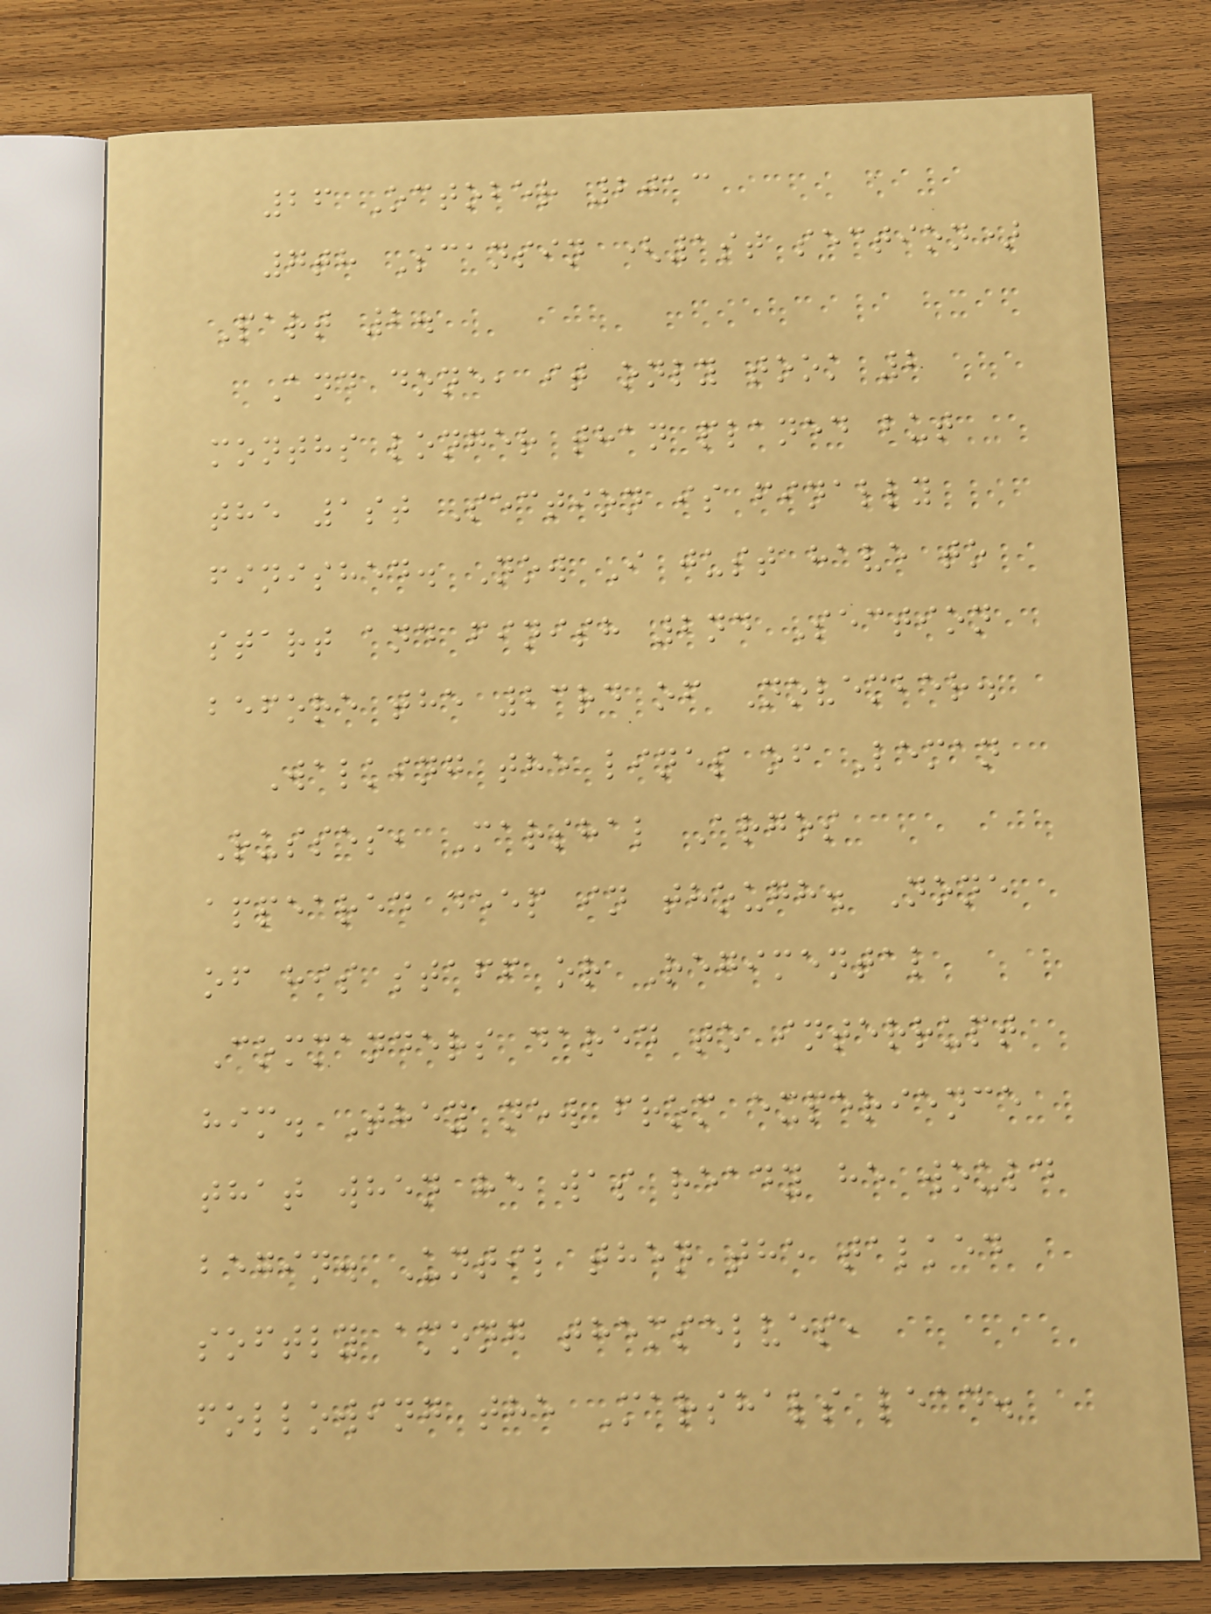26 October 2013
7th Scansin (1st section)
Part 2.
And done, it only took 2
months longer than planed but
the 1st Section is finally
finished. Now I just have to
start and finish 2nd Section
before the 23rd of November.
Walking the lines of Leman
Russes, Marshal Argos
appeared deep in though. None
of his staff or Regimental
Commanders dared to interrupt
him. They new from experience
that when he was ready he would
begin. Until then the talked
softly among themselves,
following the Marshals lead.
